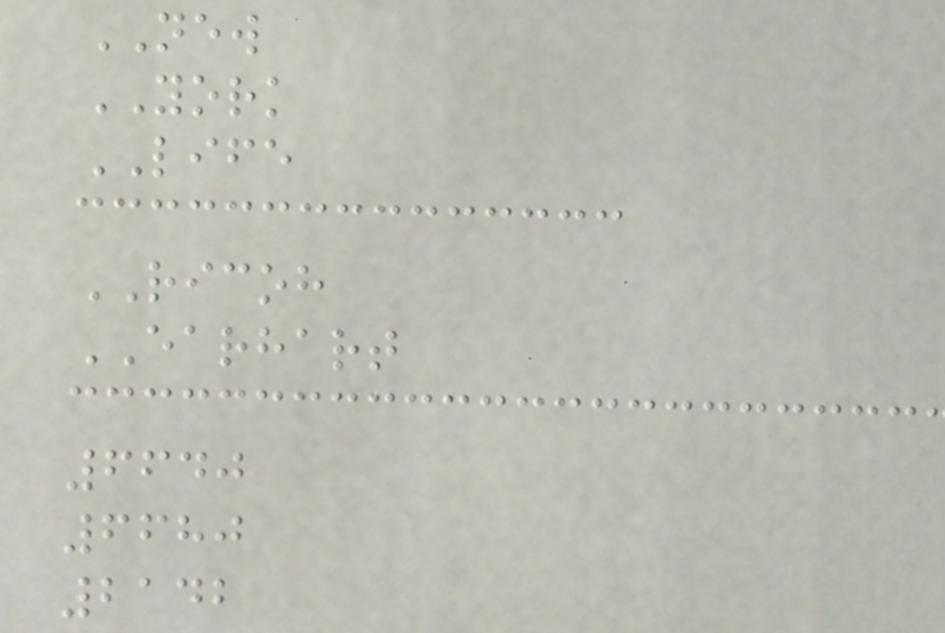NEW
YORK
LIFE
RICOH
EARHART
6640
6680
2142
